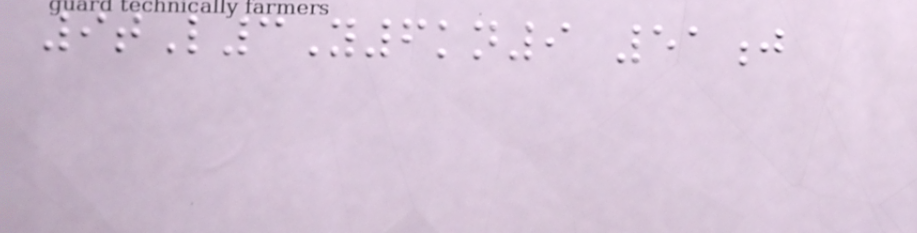9tL3Y6kn9 51j
